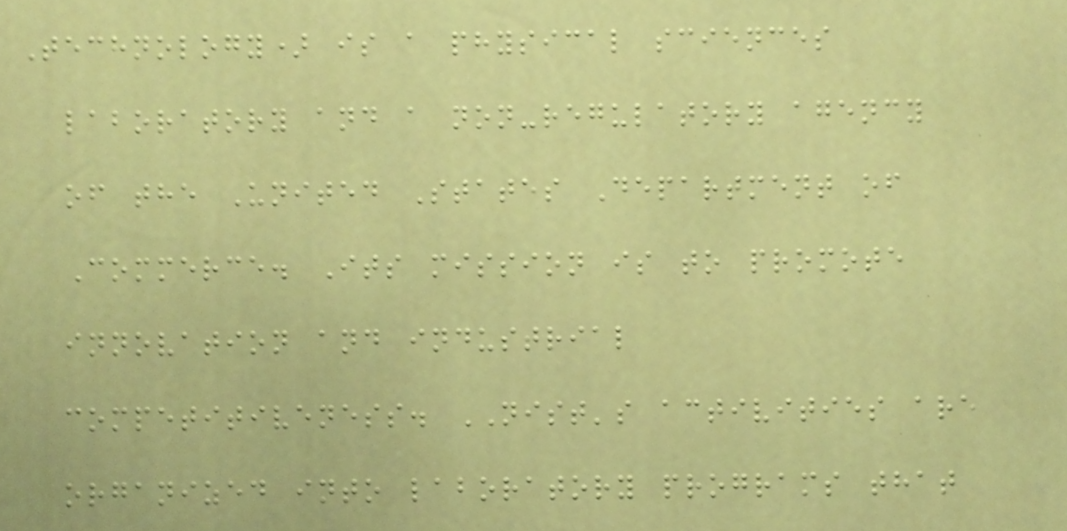Technology) is a physical sciences
laboratory and a non-regulatory agency
of the United States Department of
Commerce. Its mission is to promote
innovation and industrial
competitiveness. NIST's activities are
organized into laboratory programs that
